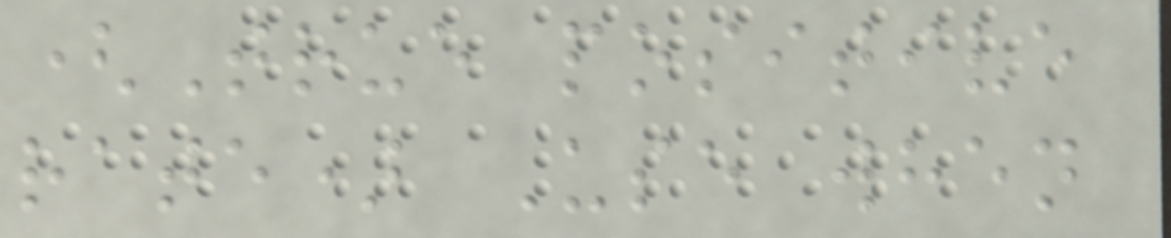(True positive
rate) Use when
